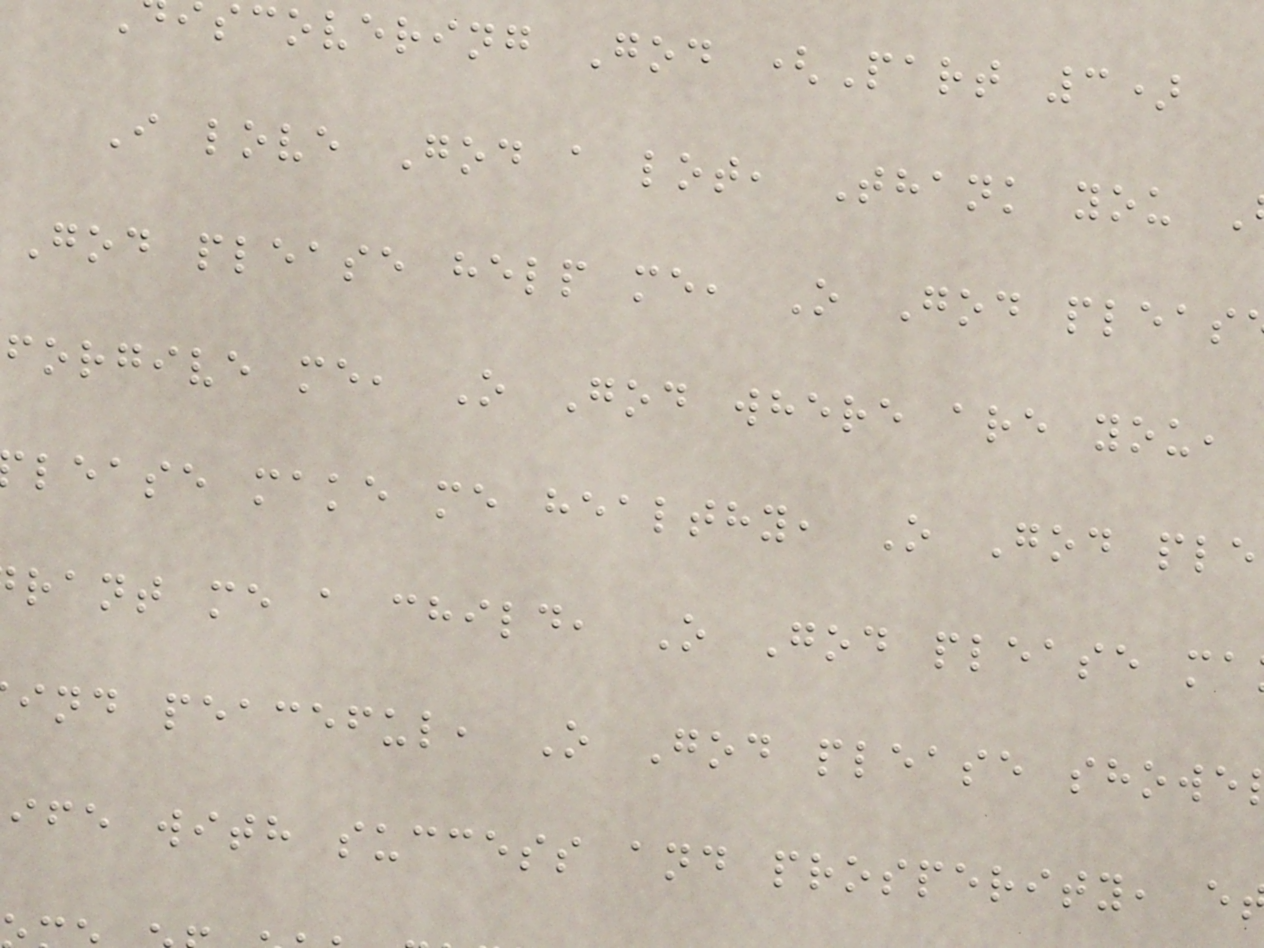scovering God (Part 3)
I love God a lot, Thank you
God please help me, O God pleas
forgive me, O God where are you,
lease make me healthy, O God ple
rant me a child, O God please ma
ind peaceful, O God please showe
ife with success and prosperity, e
